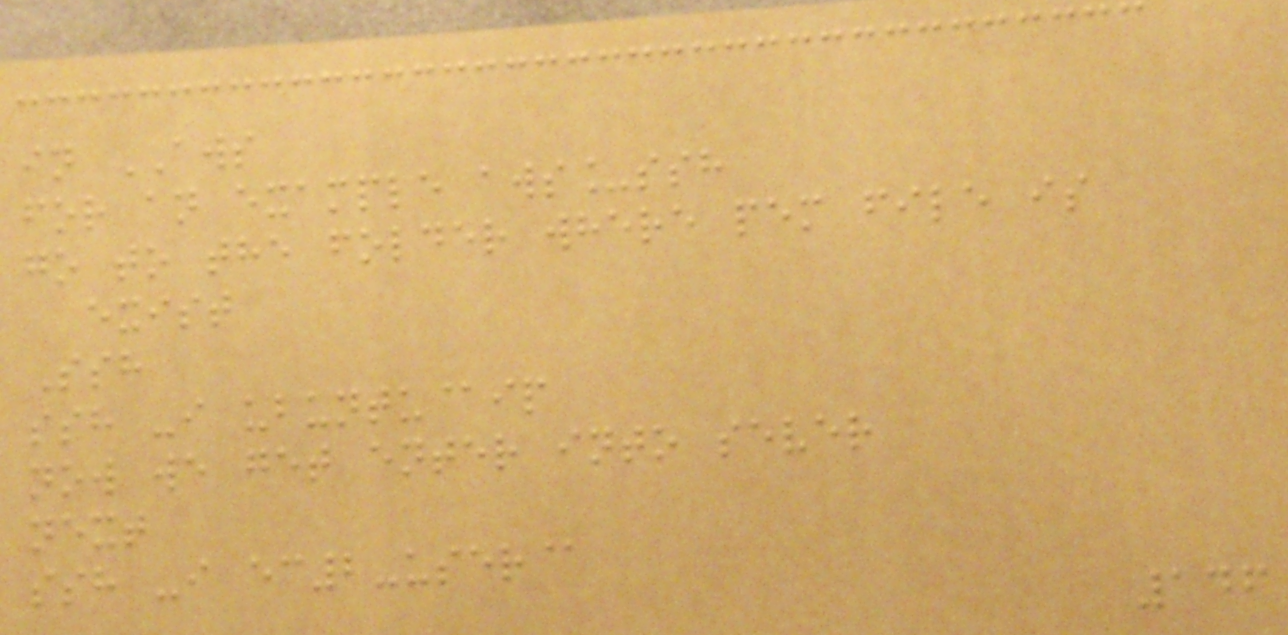in AWS
for an example aws_ssh
go to the folder where pem file is
exist
Ssh
ssh -i ubuntu@ip
now we get enter into sever
next
ssh -i ec2-user@
146
